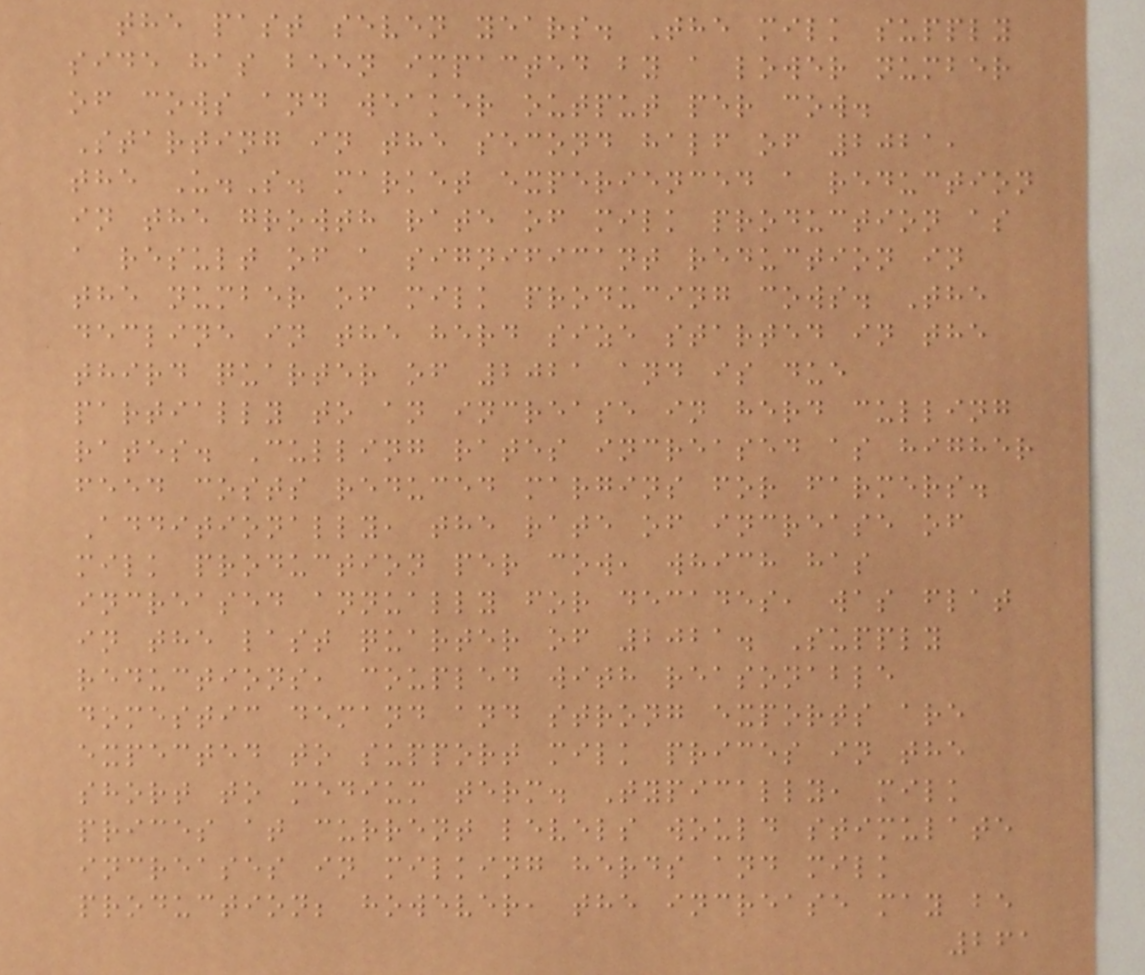the past seven years. The milk supply
side has been impacted by a lower number
of cows and weaker output per cow.
Starting in the second half of 2021,
the U.S. market experienced a reduction
in the growth rate of milk production as
a result of a significant reduction in
the number of milk producing cows. The
decline in the herd size started in the
third quarter of 2021 and is due
partially to an increase in herd culling
rates. Culling rates increased as higher
feed costs reduced margins for farmers.
Additionally, the rate of increase of
milk production per cow, which has
increased annually for decades, was flat
in the last quarter of 2021. Supply
reductions, coupled with reasonable
domestic demand and strong exports are
expected to support milk prices in the
short to medium term. Typically, milk
prices at current levels would stimulate
increases in milking herds and milk
production; however, the increase may be
261
